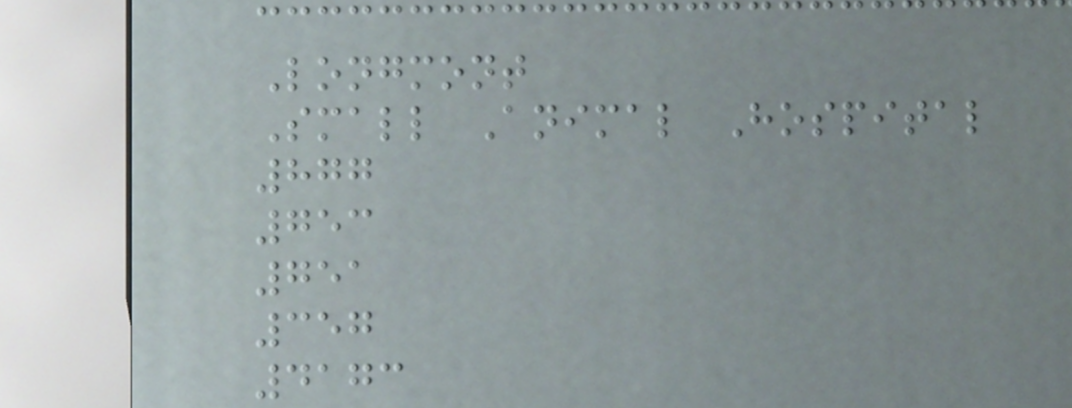Longmont
Small Animal Hospital
877
753
751
357
4173
